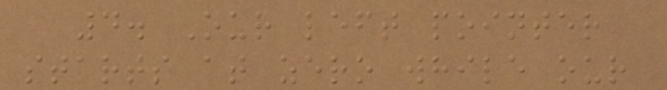4. Our left pointer
starts at zero while our
